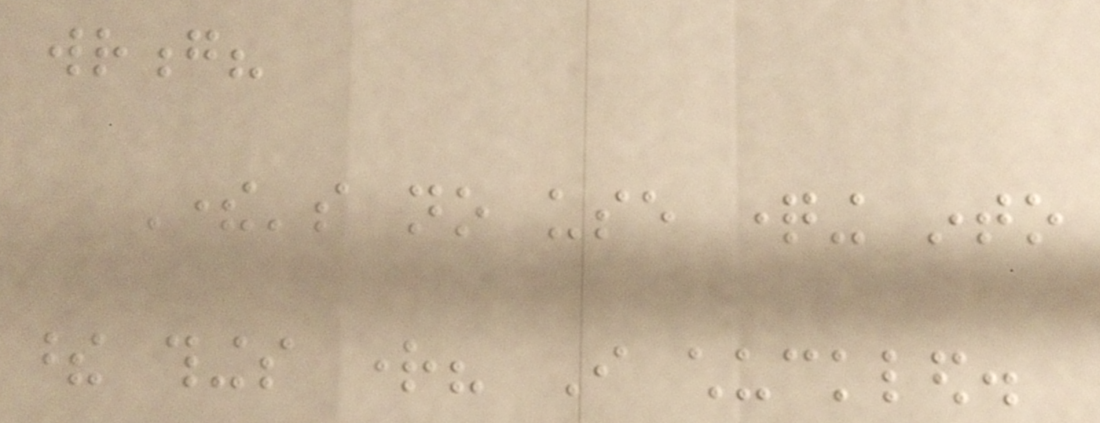wrong?
There's no use questioning into
these things right? I chuckled.
